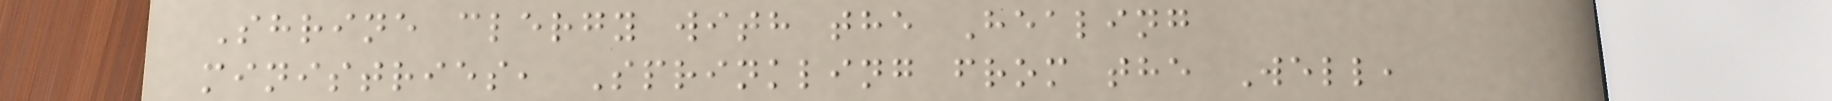Shrine clergy with the Healing
ministries, Sprinkling from the Well,
